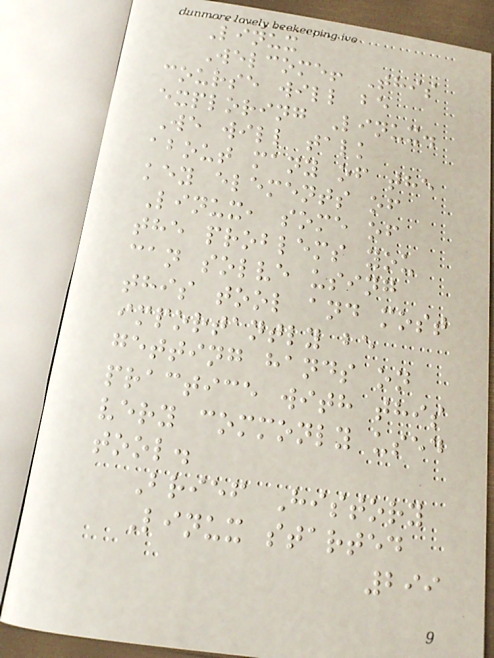Linux
Welcome! This
course will be
exploring Linux.
We will talk
about many of the
key elements of
Linux, some of
the problems you
can solve using
this tool and most
importantly be
getting hands on
practice with this
very commonly used
tool.
Brief History
Linux started
299
